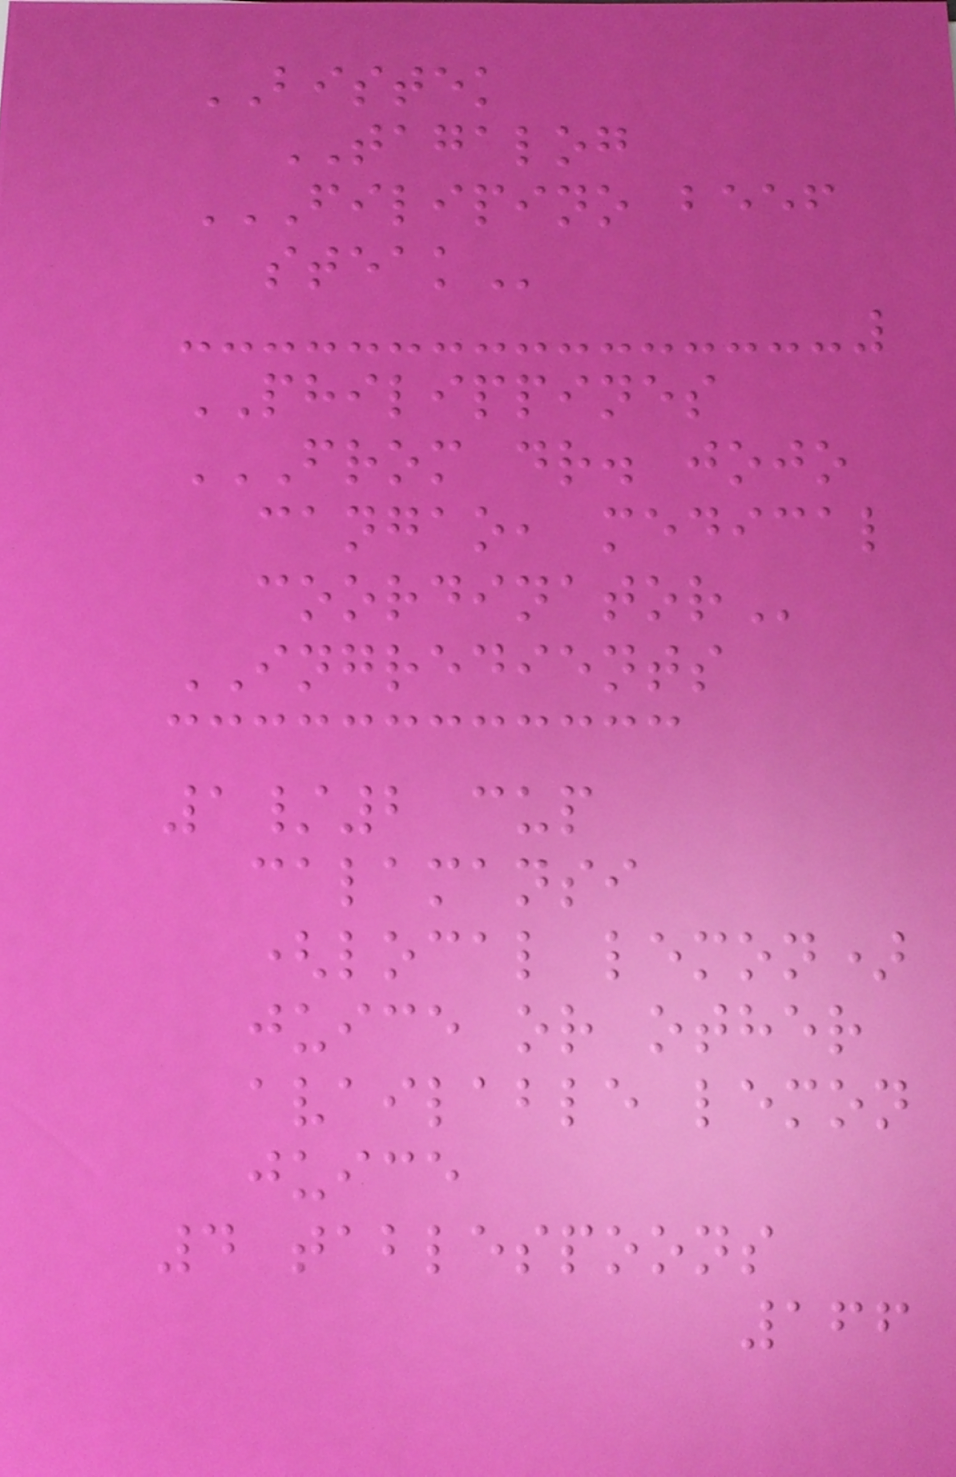BISTEK
TAGALOG
FILIPINO BEEF
STEAK
PHILIPPINES
FROM DR. JOJO
CANGAO, MEDICAL
COORDINATOR
INGREDIENTS
1/2 cup
calamansi
(local lemon)
juice or other
available lemon
juice
4 tablespoons
166
